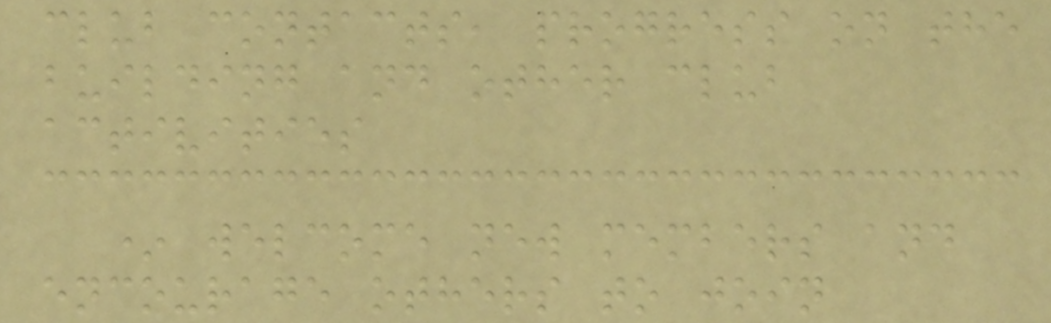club contacts, progress on the
building and other club
activities
* welcome new members and
encourage others to join
